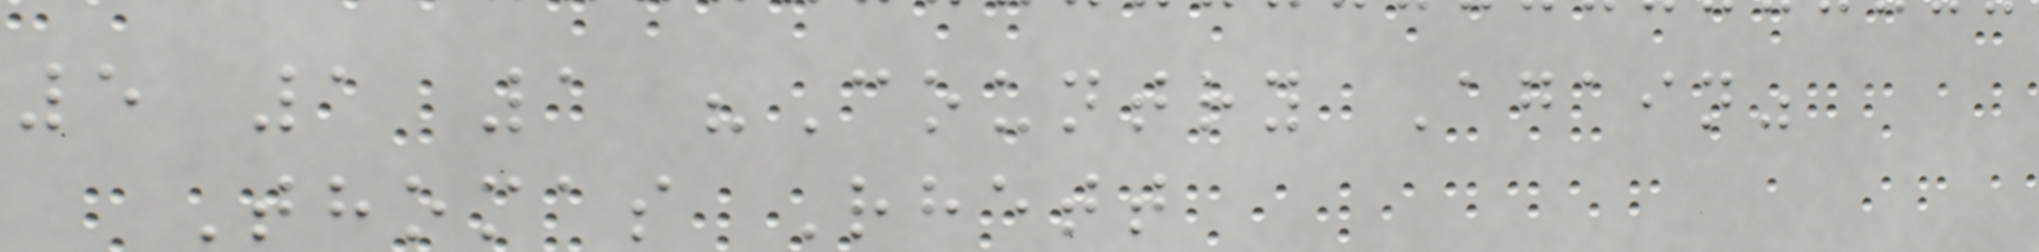5 1 1 "Country Again"
Thomas Rhett
